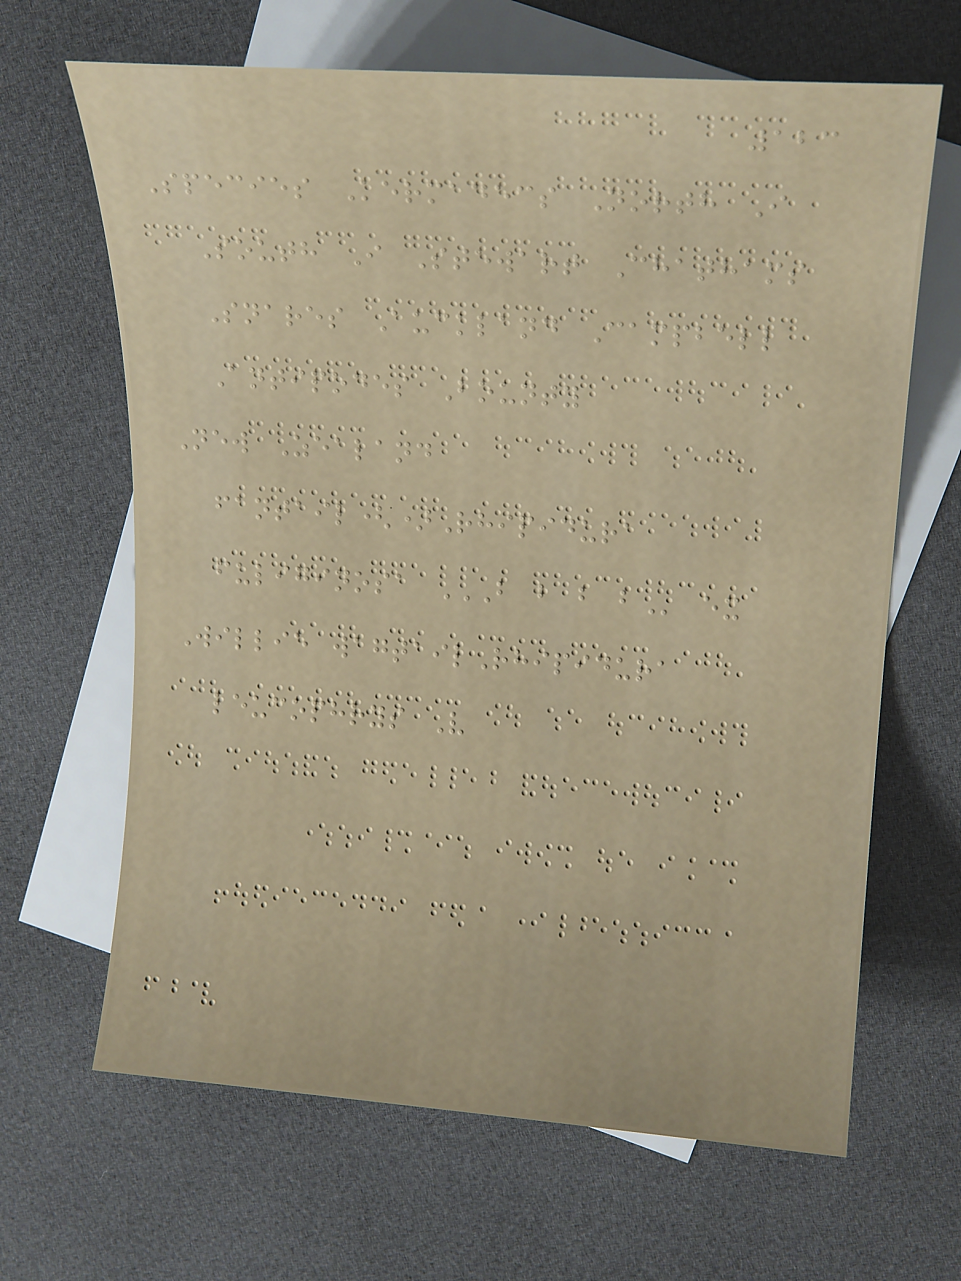123
Species Kermadecs North I
South I Stewart Chathams
Snares Auckland Campbell
Antipodes Bounty
New Zealand
fantail()Rhipidura
fuliginosa B B B B ex
Willie wagtailRhipidura
leucophrys V
